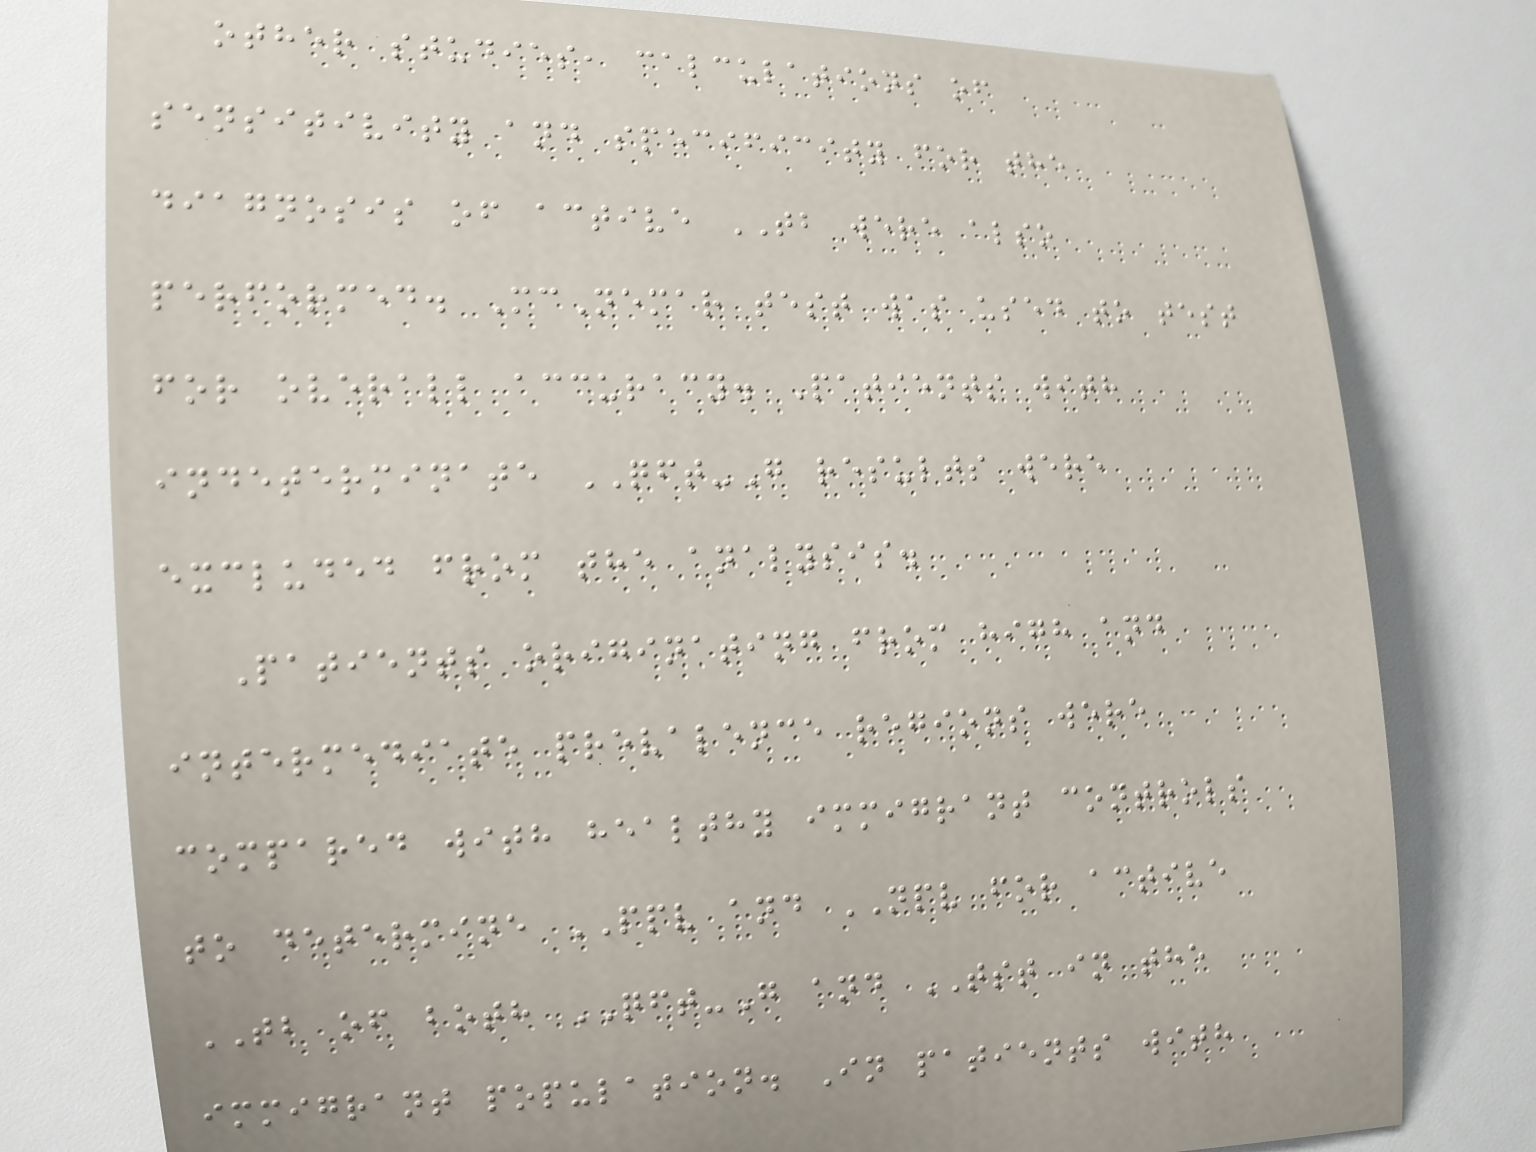other studies, calculations of
sensitivity and specificity for the
diagnosis of active TB were also
performed. McNemar test was used to test
for overall accuracy. Patients with
indeterminate QFT-G results were
excluded from the analysis.
Patients originating from high and
intermediate prevalence regions were
compared with healthy immigrant controls
to determine PPV and NPV for active
TB of both QFT-G and TST in the
immigrant population. In patients with
